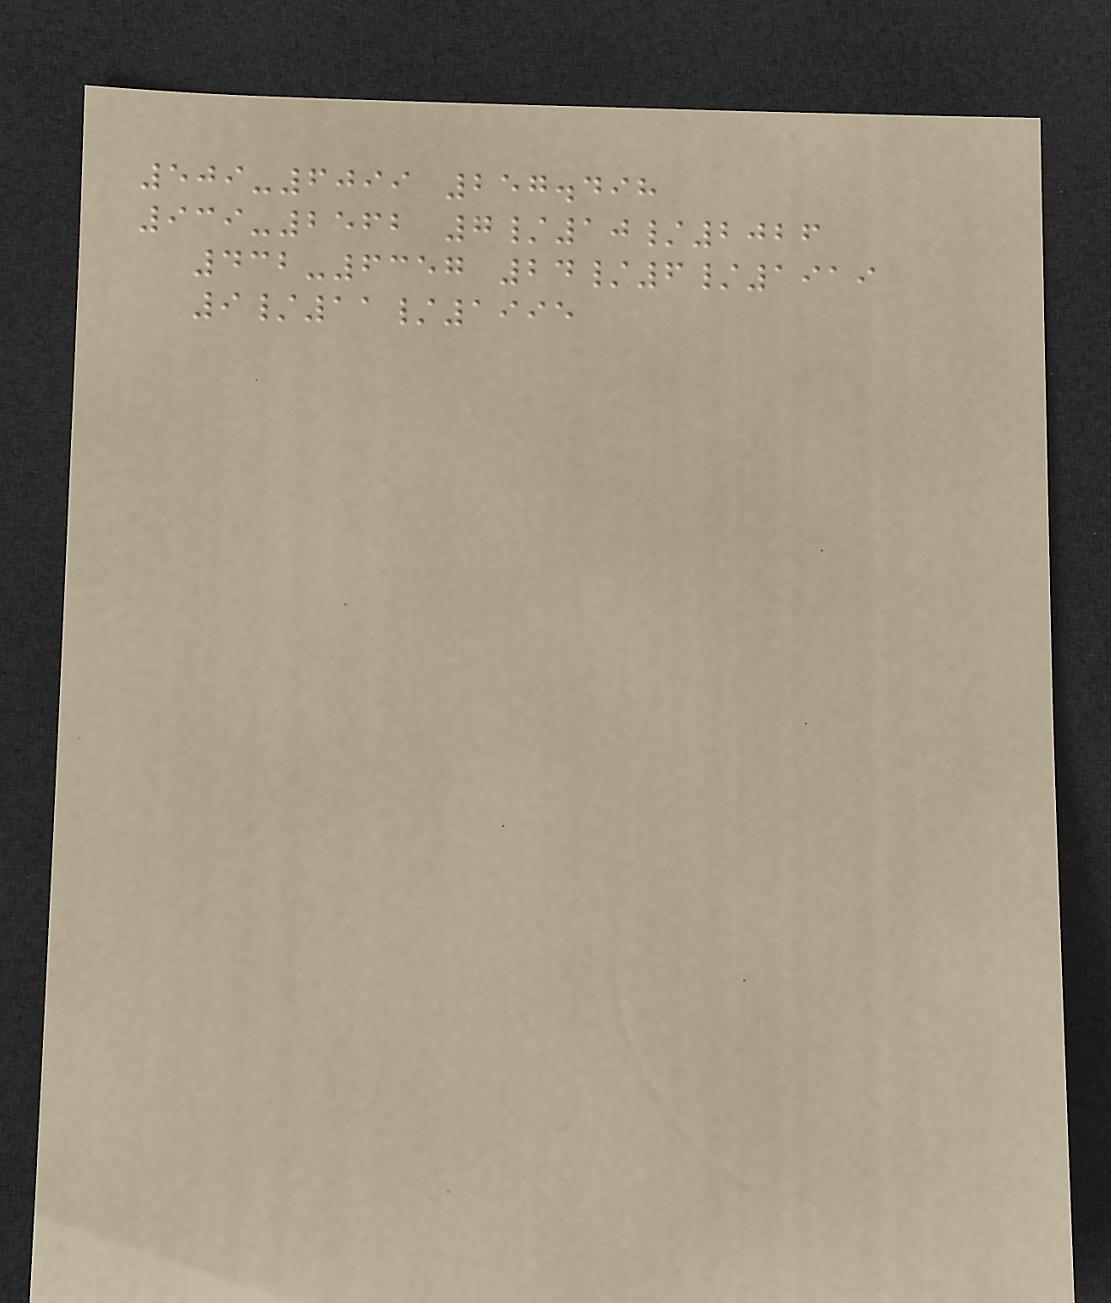509-6099 257.498
939-2562 7/10/2026
432-6357 24/6/1919
9/11/1995
